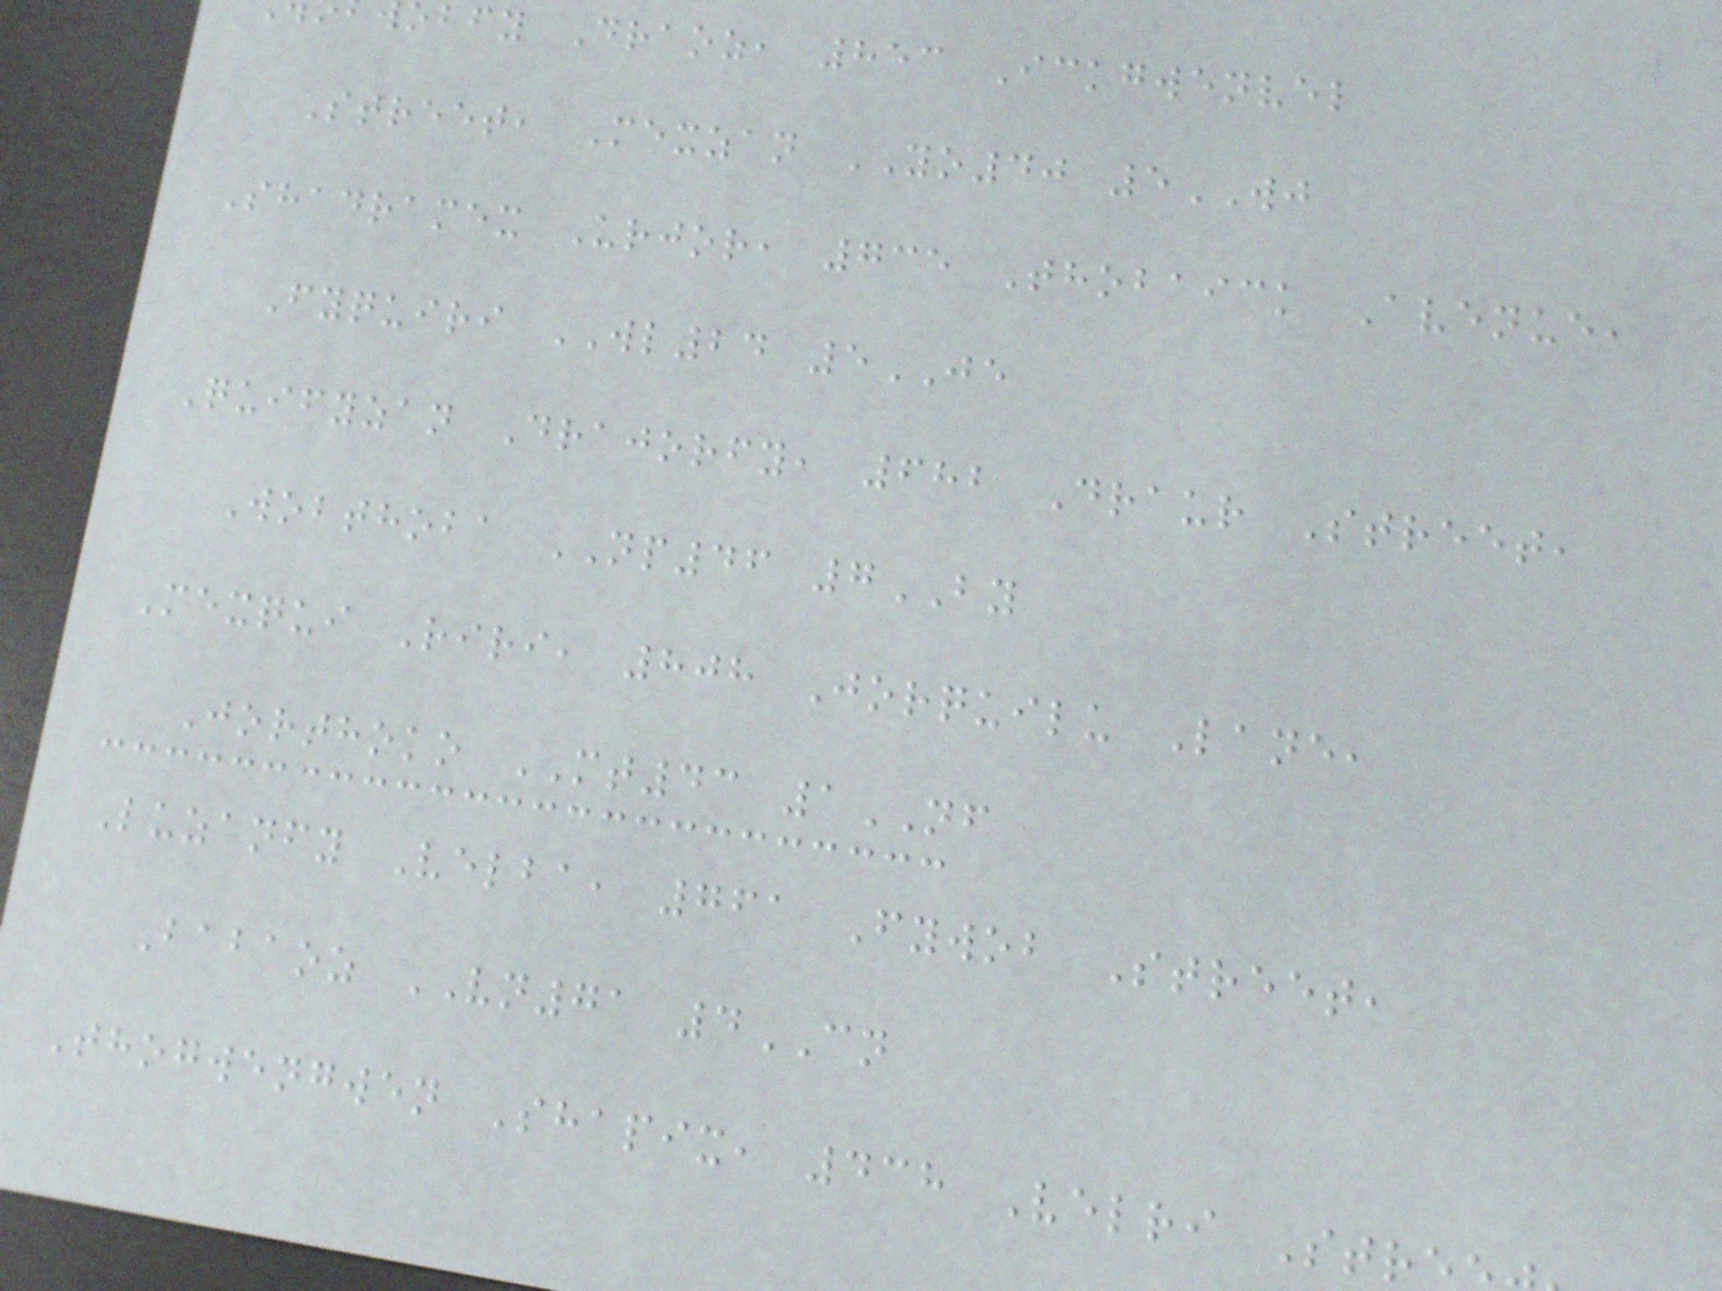obfy Draoz, 853 Ickgwenvel
Street, Mexzan YO40 5WJ
Shadramex Urjor, 735 Thobaick Avenue,
Fyquiri WL24 5JE
Quifyzan Drajorfy, 682 Draur Street,
Wobthoba NP46 7BY
Mexqui Riri, 808 Jorquilu Lane,
Jorthoko MT43 1NF
Luzanfy Velba, 761 Fywob Street,
Babaoz VN71 4CN
Thogwengwen Shapix, 438 Velri Str
